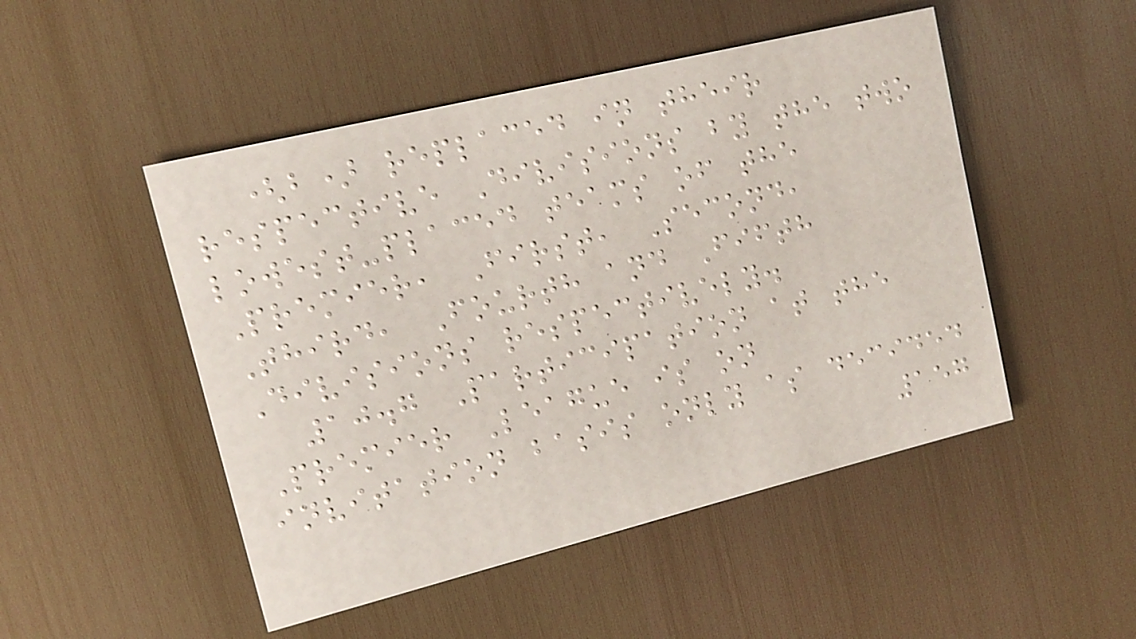(b) replaced in their
respective Divisions by the two
lowest-placed teams of the
Premier, First, Second,
Third, Fourth and Fifth
Divisions respectively.
10.7 Participation at the
Premier League is on
invitation basis only as decided
157
